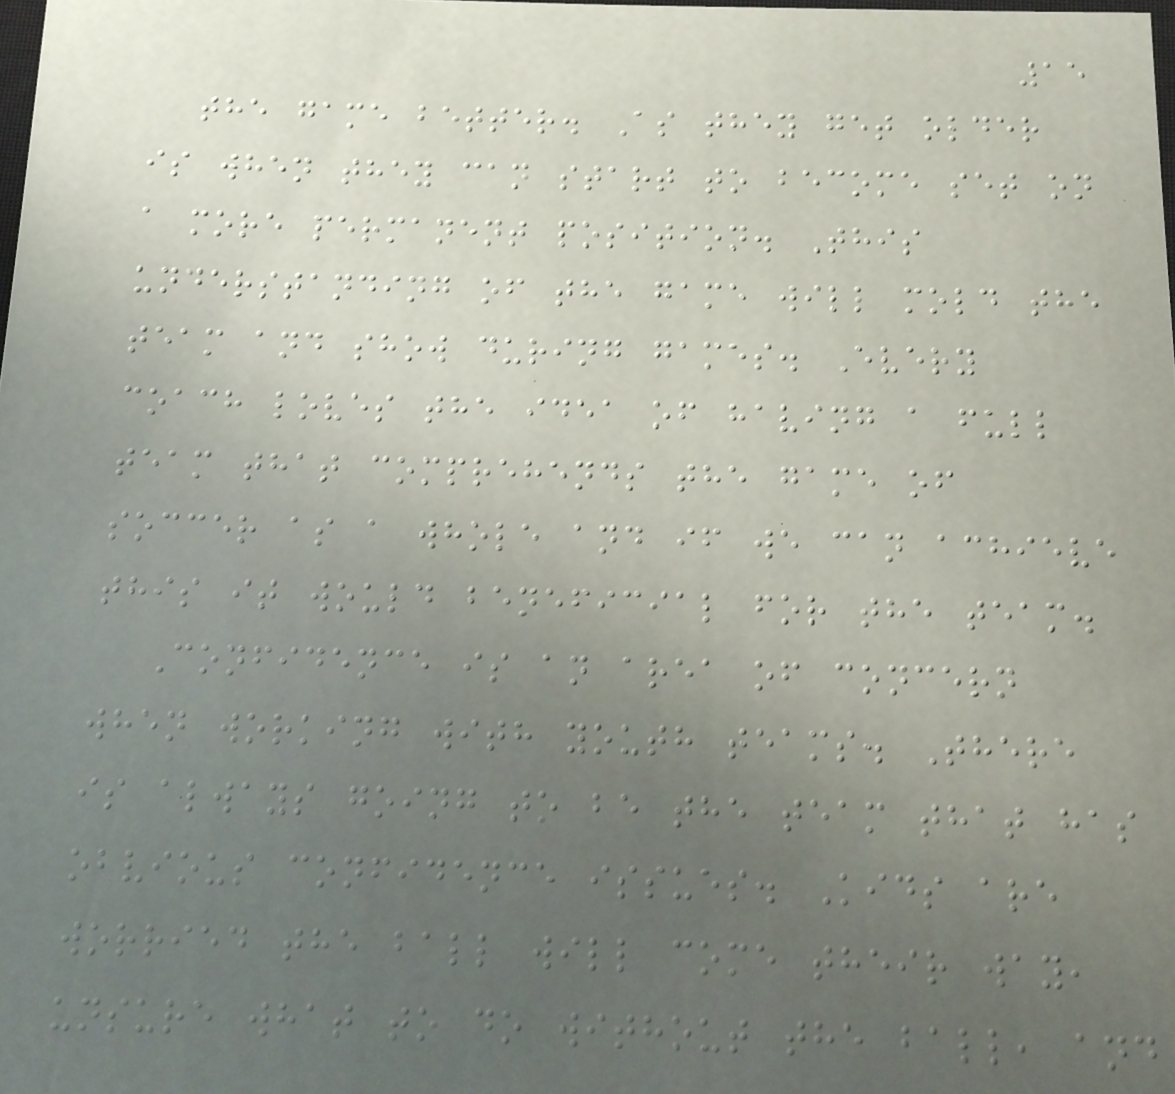15
the game better. As they get older
is when they can start to become set on
a more permanent position. This
understanding of the game will mold the
team and show during games. Every
coach loves the idea of having a full
team that comprehends the game of
soccer as a whole and if we can achieve
this it would beneficial for the team.
Confidence is an area of concern
when working with youth teams. There
is always going to be the team that has
obvious confidence issues. Kids are
worried the ball will come their way,
unsure what to do without the ball, and
